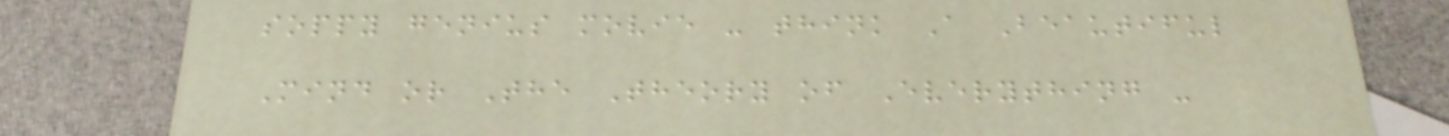soppy genius movie - think A Beautiful
Mind or The Theory of Everything -
